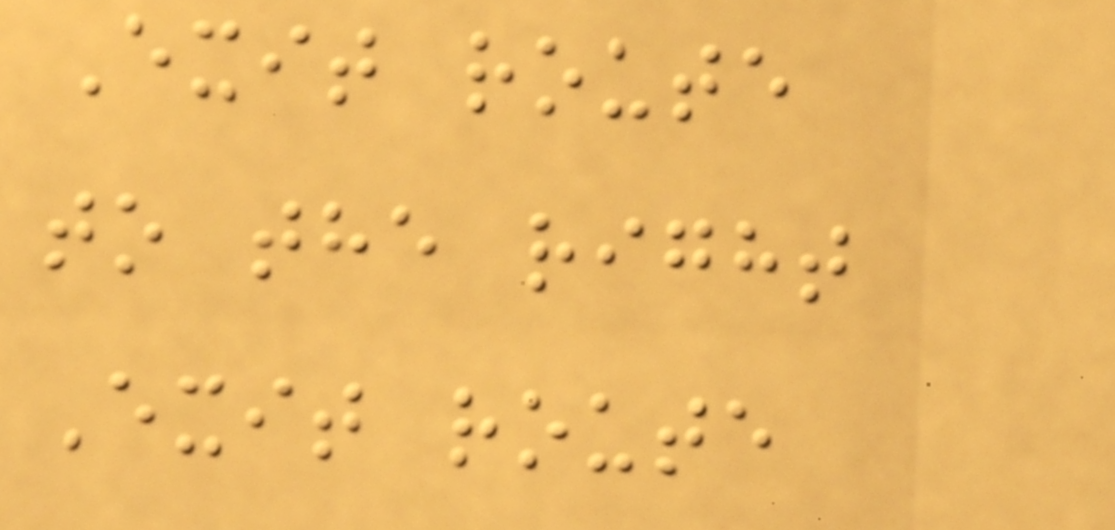Exit route
to the right
Exit route
